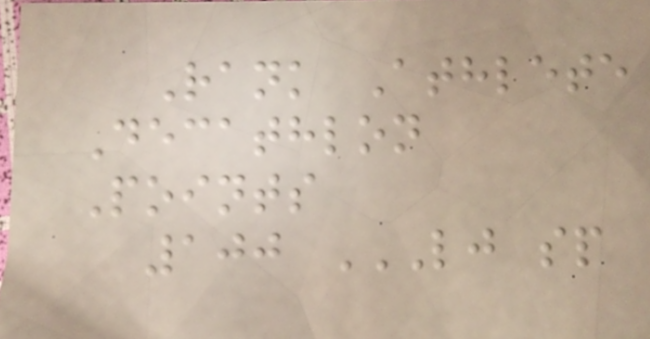Rank Athlete
Decathlon
Points
100 LJ SP
